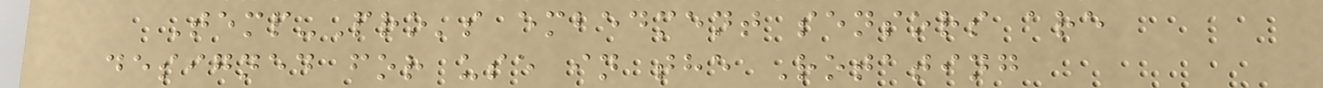Temp-Pro's embedment sensors are
designed for use in the Rotating
